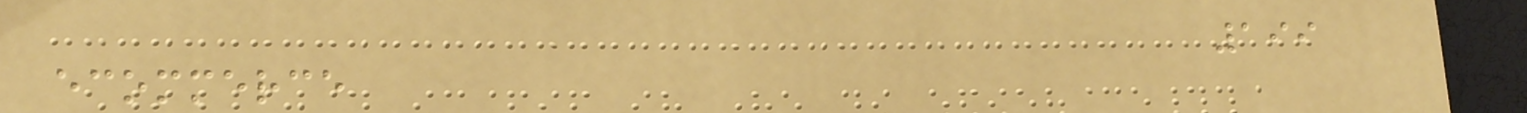199
ecommerce
